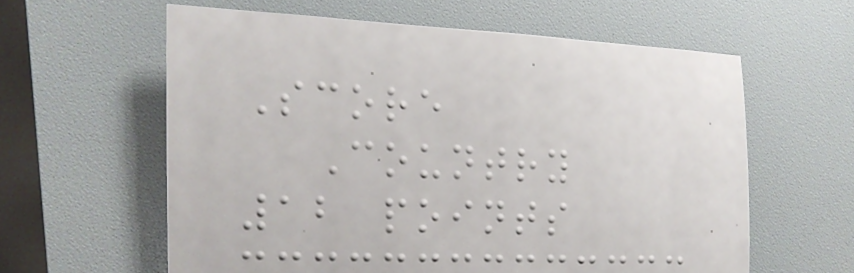Score
Country
12 points
